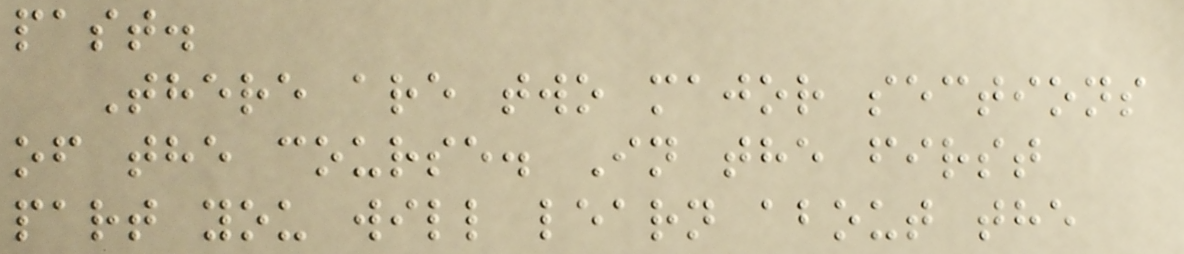past.
There are two major sections
of the course. In the first
part you will learn about the
